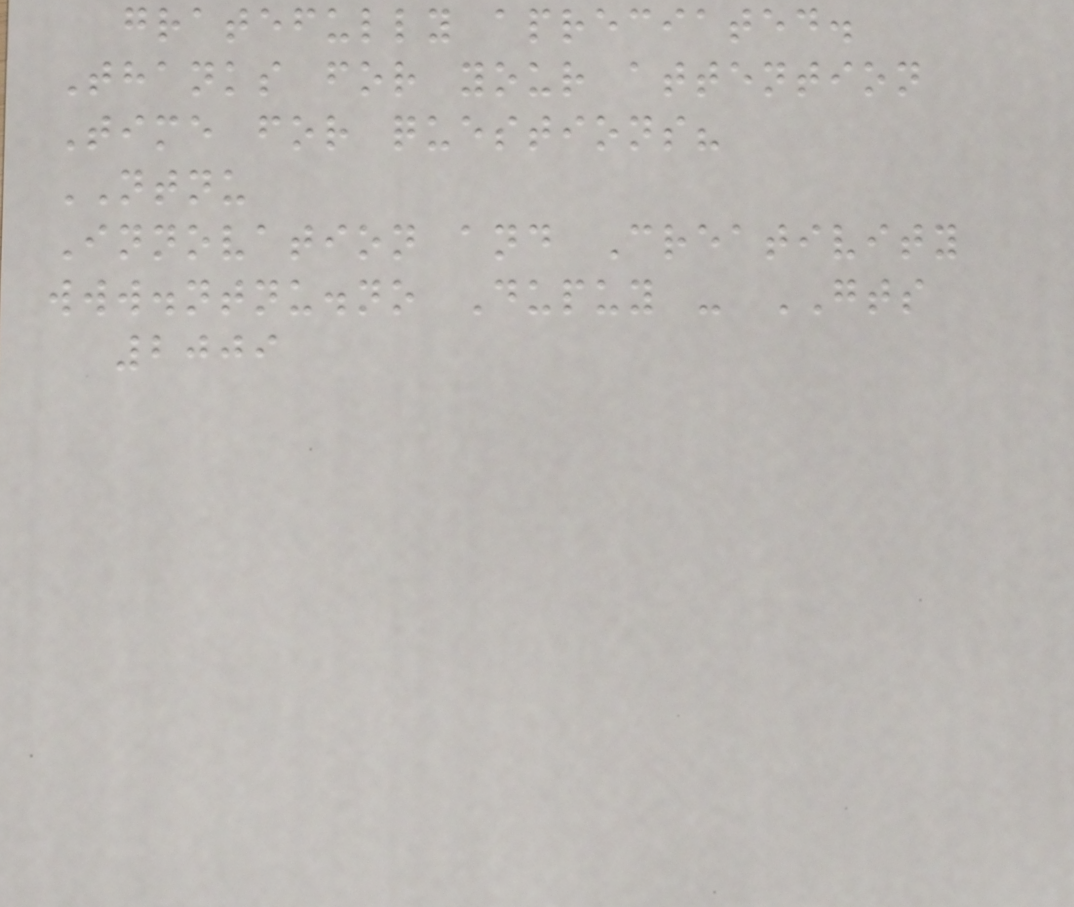gratefully apreciated.
Thanks for your attention
Time for questions?
NTNU
Innovation and Creativity
www.ntnu.no Dupuy - GTS
2009
